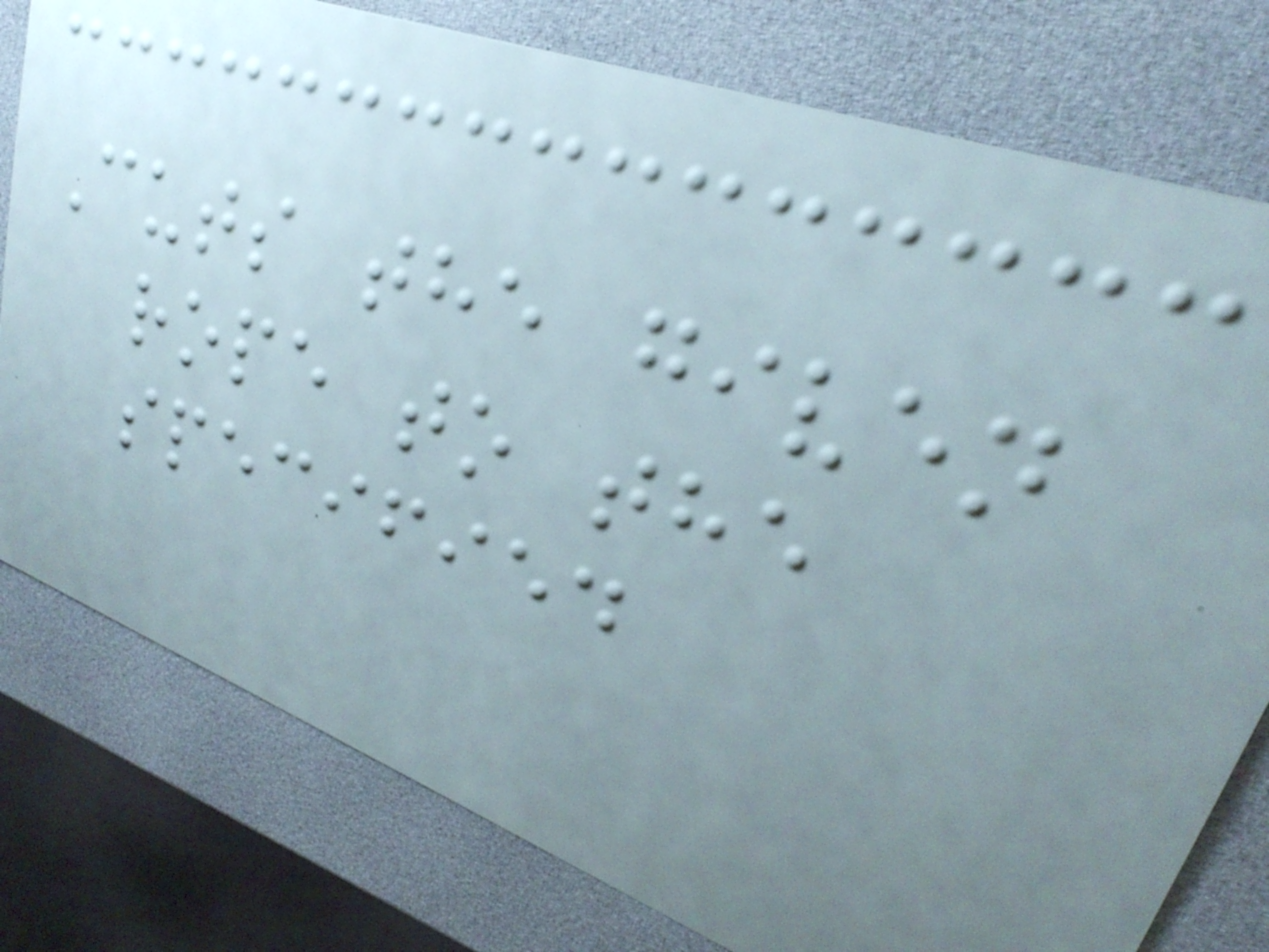Cuts the given
rope to the
specified
